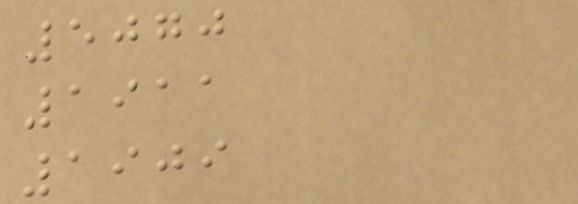5070
1911
1909
